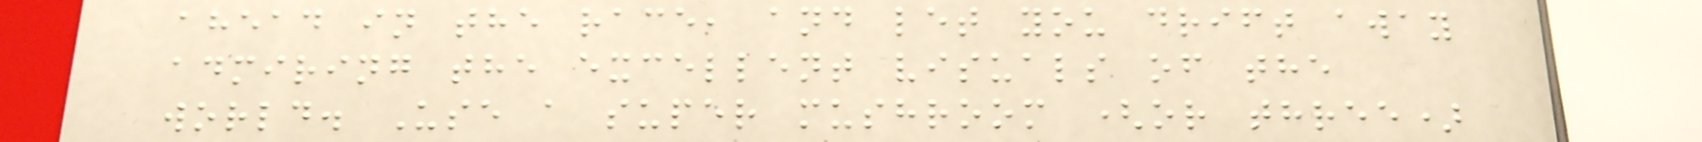ahead in the race, and let you drift away
admiring the excellent visuals of the
world. Use a super mushroom (or three)
